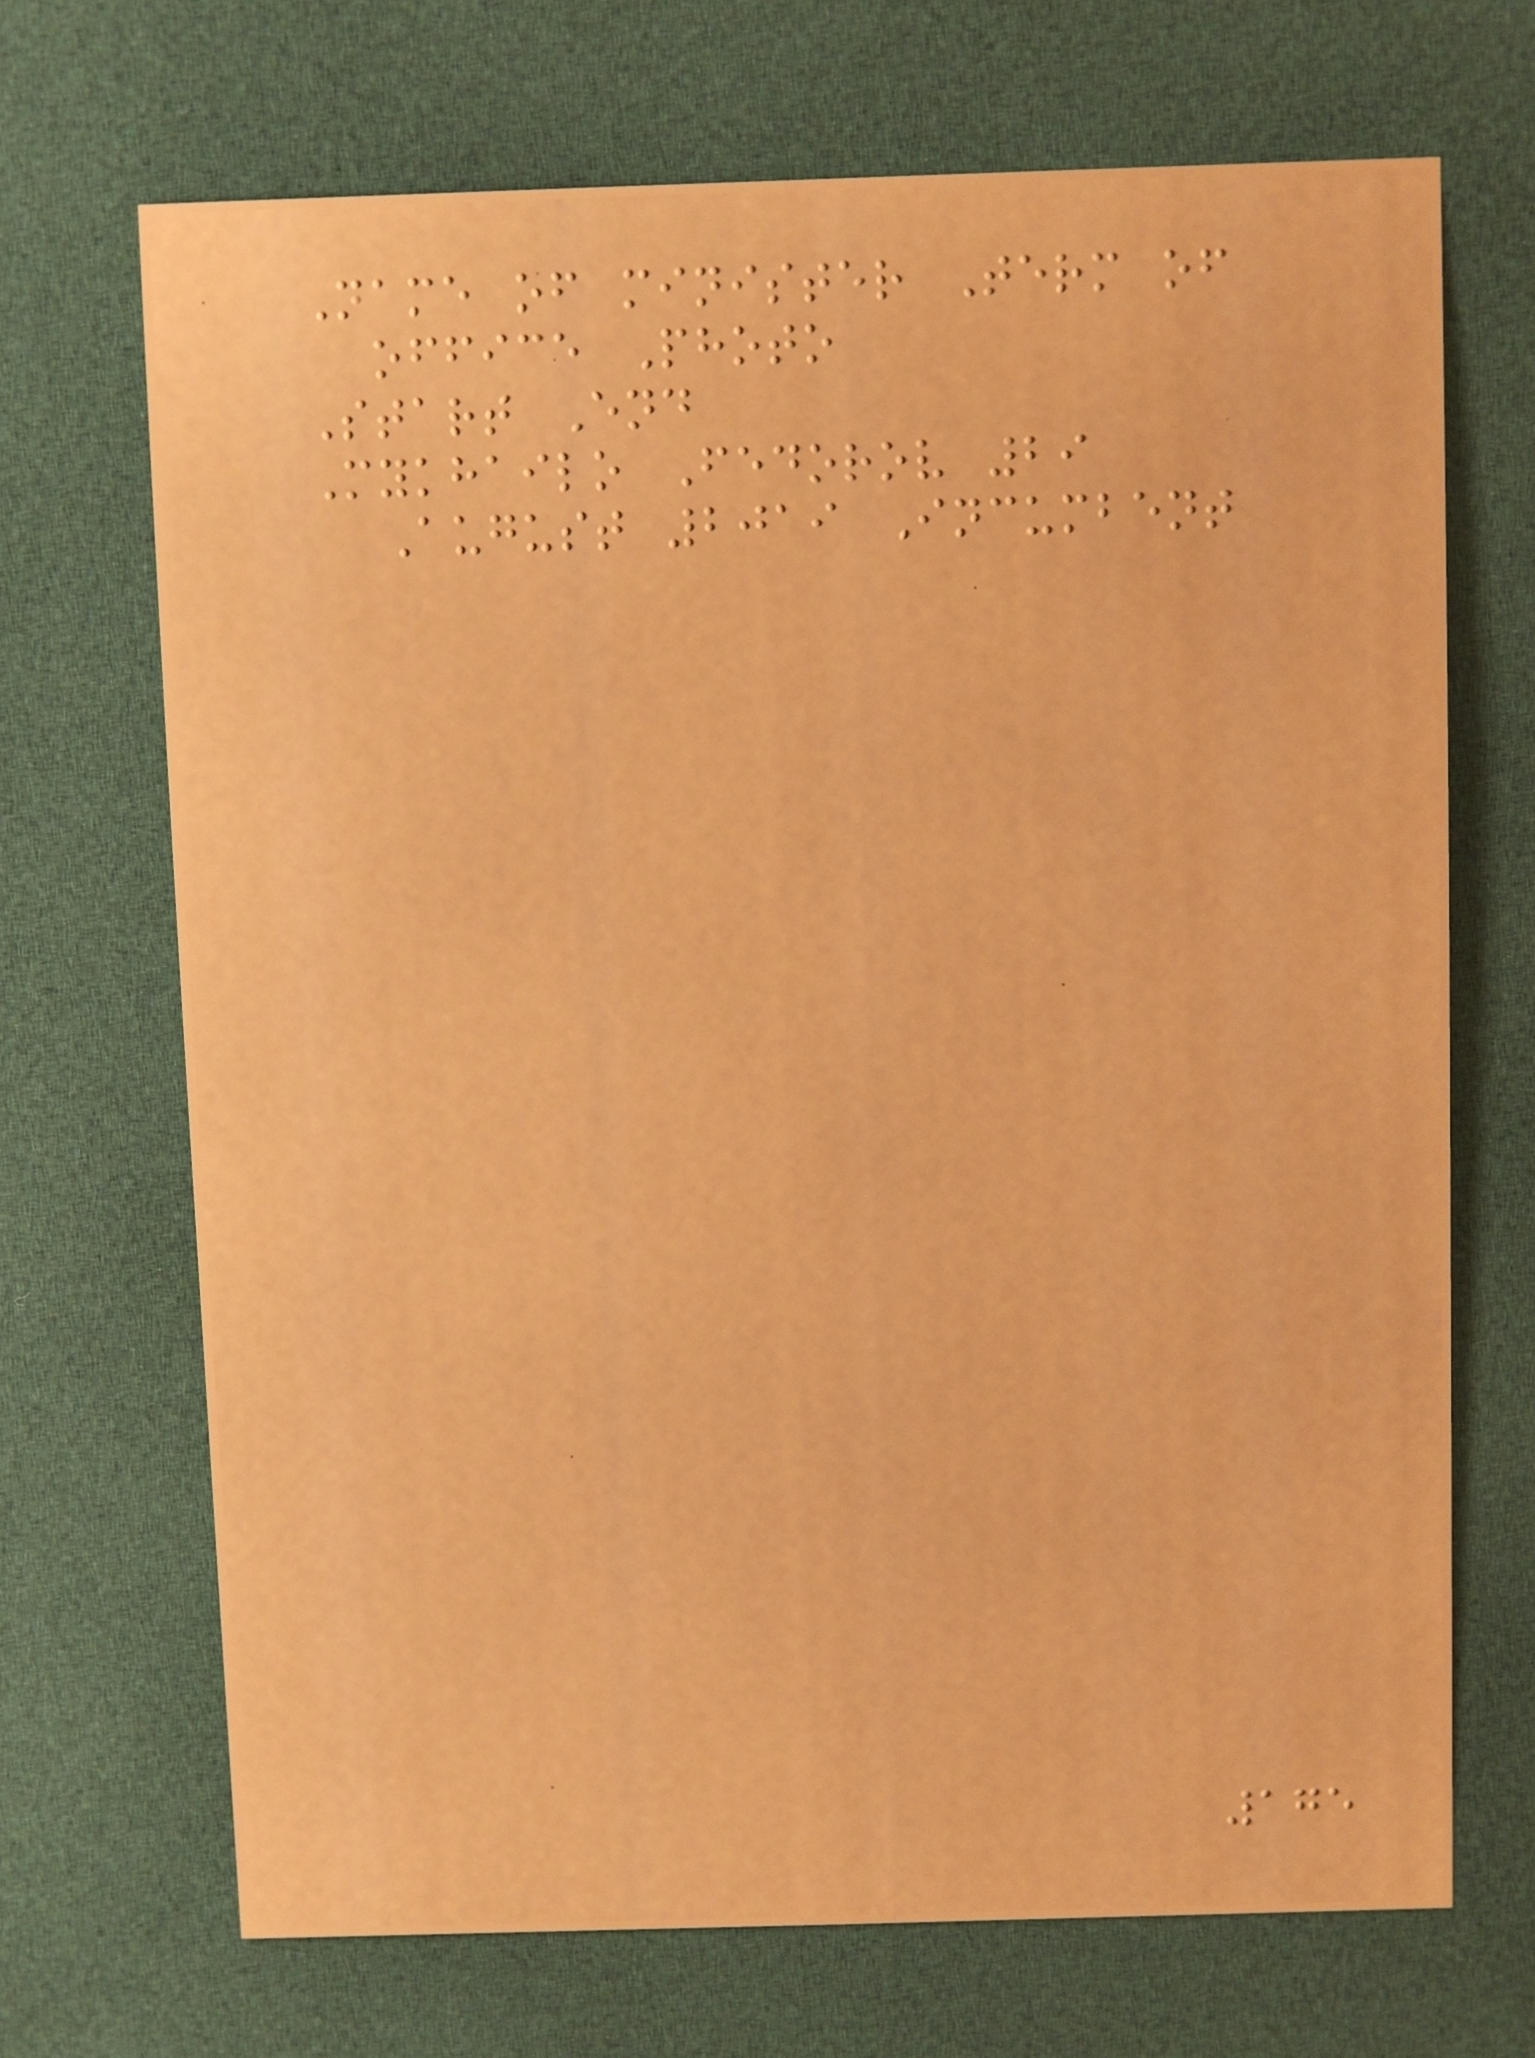Name of minister Term of
office Photo
Start End
Mykhailo Fedorov 29
August 2019 Incumbent
175
